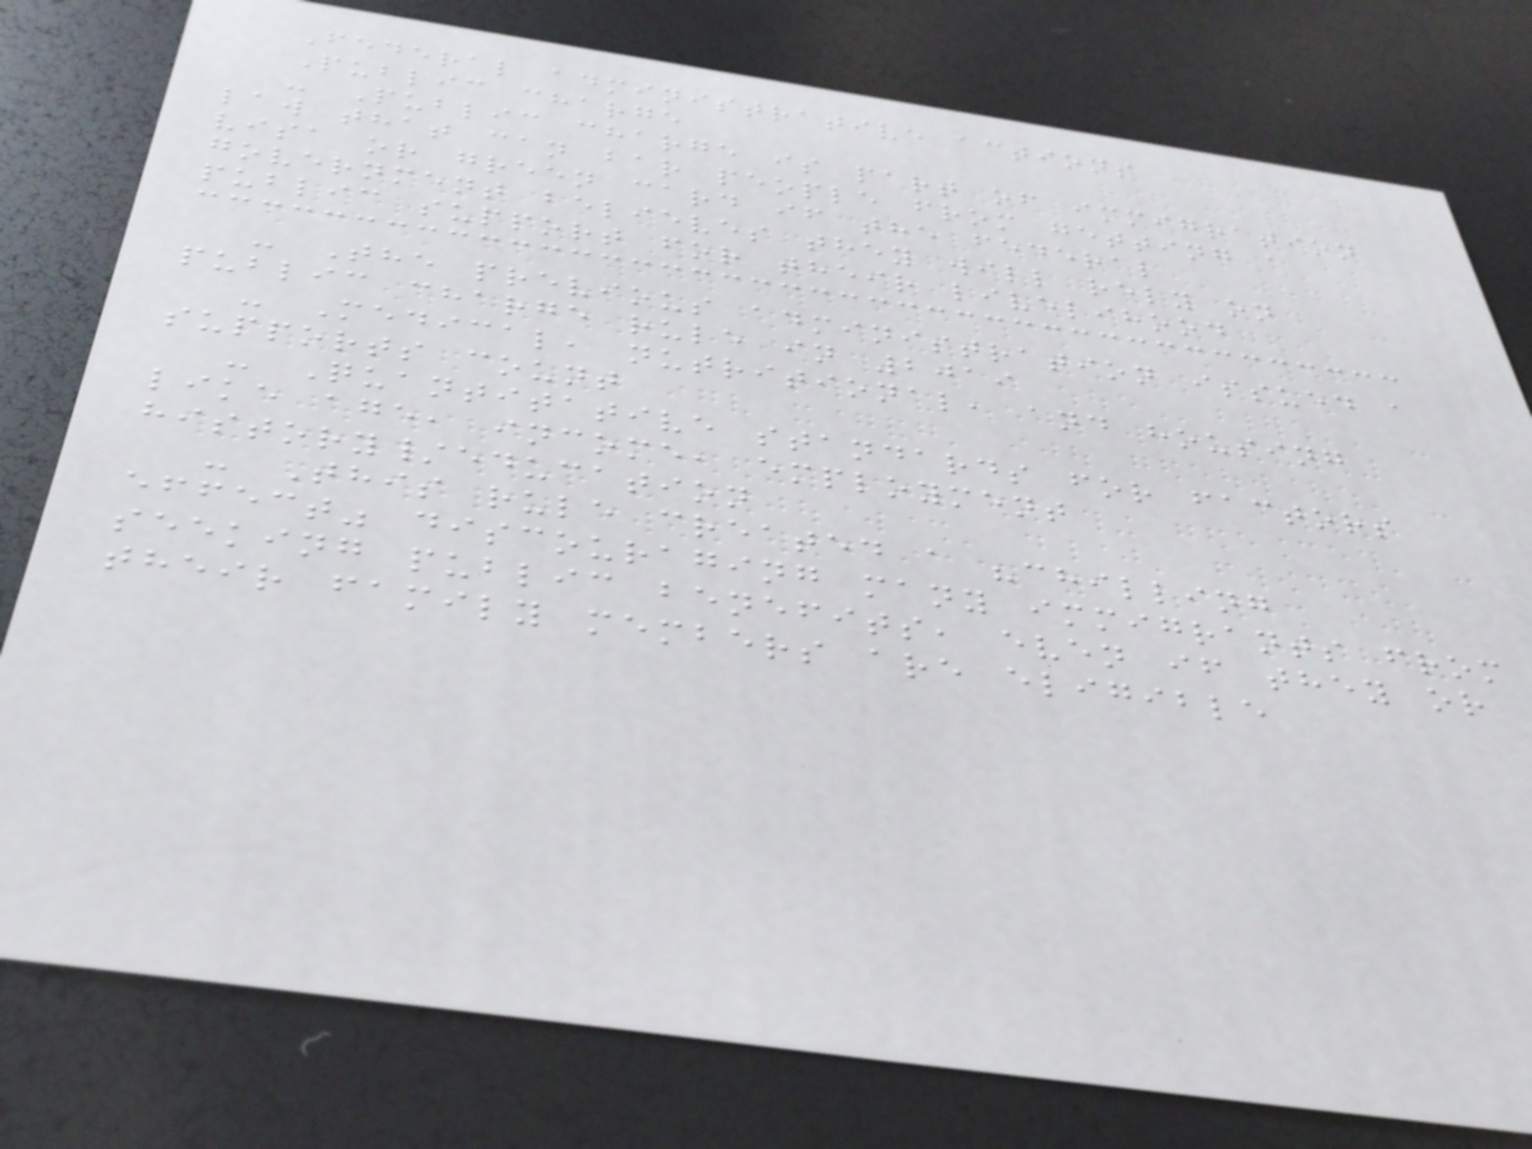Federal administrative actions
Public charge
- Public charge is part of immigration
law that can bar people from getting a
visa or green card if the federal
government believes they will rely on
public support for their livelihood
- The previous administration issued a
public charge rule in 2019
- Medical, nutritional, and housing
supports count
- Quantitative standards for factors
like age, income, employment
history/education
- This rule created a "chilling
effect" discouraging many immigrants from
seeking public benefits, even if they or
their family members are eligible
